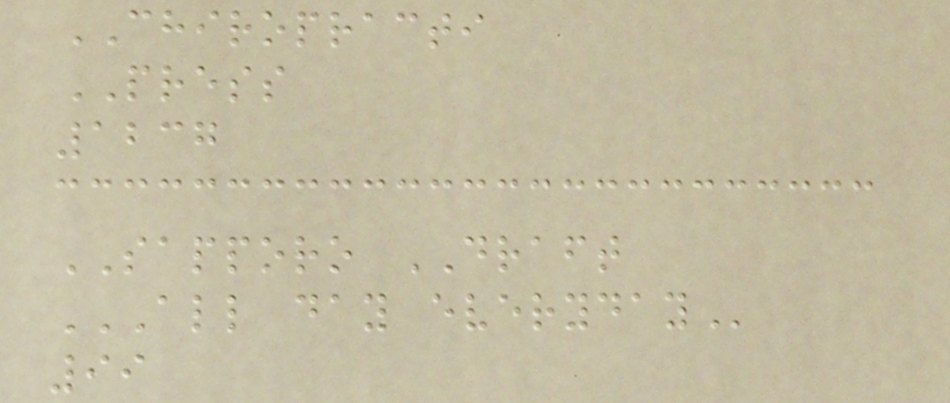CHIROPRACTI
PRESS
1237
SAPPORO DRAFT
ALL DAY EVERYDAY
99
